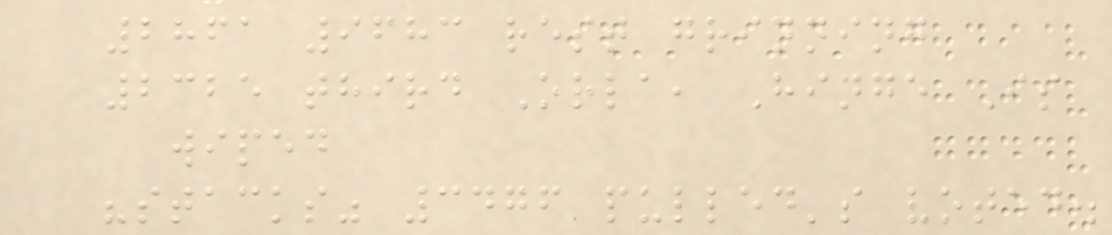2861 9683 rest grinning
2325 third Orla, Hinge Is
wiped
"stacks" 3476 pulled's voted.
